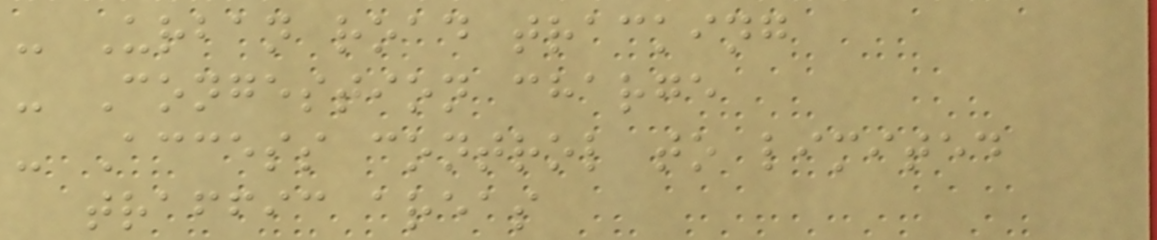- Urban road tracking
- Congestion charge
- Access control to limited
traffic areas
